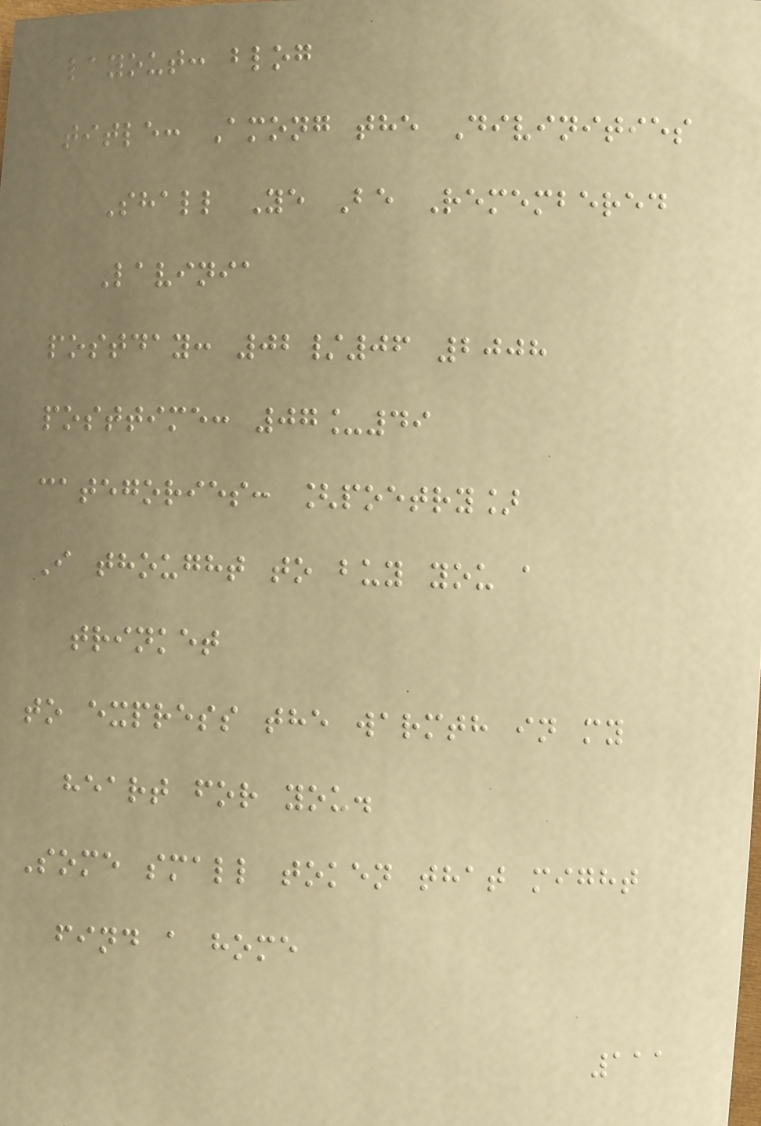layout: blog
title: Among the Divinities
Shall Ye Be Remembered
Lavinia
postday: 02/06 2008
posttime: 07_49
categories: [poetry]
I thought to buy you a
trinket
to express the warmth in my
heart for you.
Some small token that might
find a home
111
